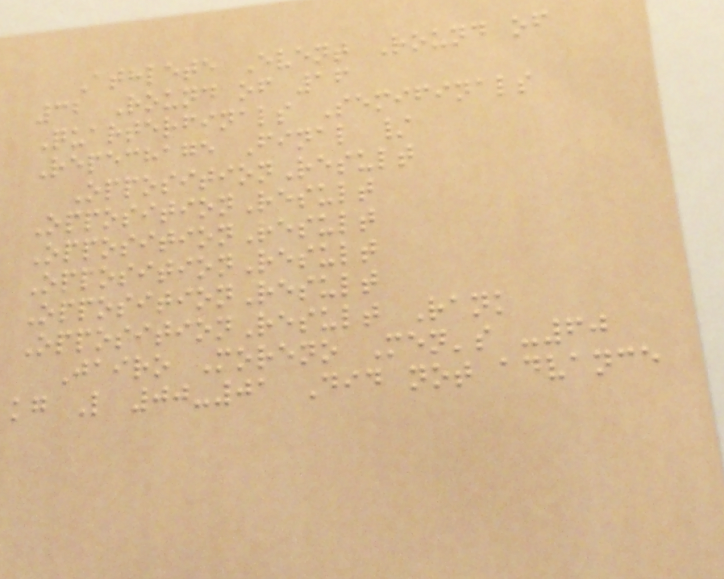Athlete Event Round of
32 Round of 16
Quarterfinals Semifinals
Repechage Final /
OppositionResult
OppositionResult
OppositionResult
OppositionResult
OppositionResult
OppositionResult Rank
Jairo Moreno Men's -60
kg L 00-01 Did not advance
